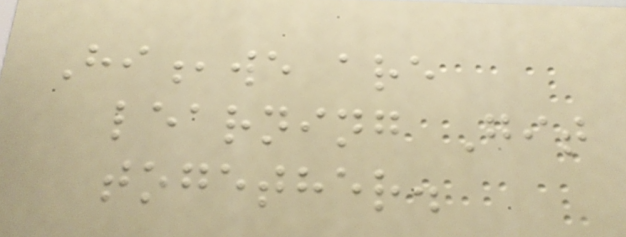Hi,we are
learning Git
together.
